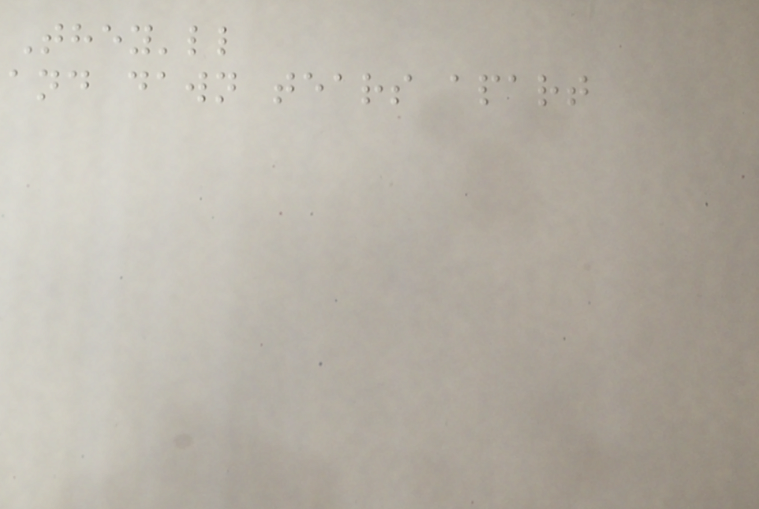They'll
and dawn tears apart
